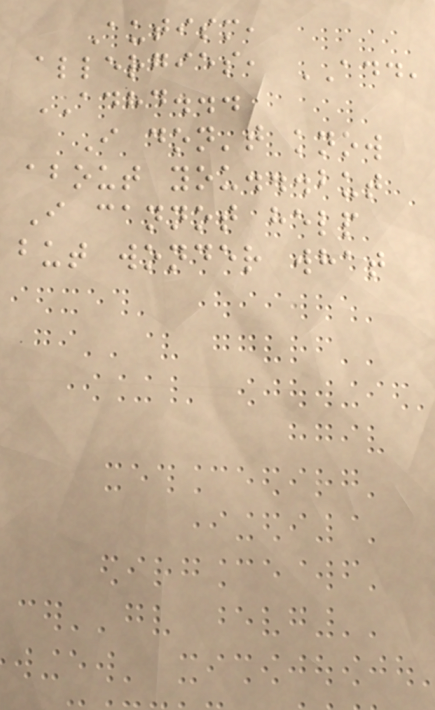Autism,
allergies, ADD,
ADHD...
I don't know
about you...but
I cannot help
but wonder what
